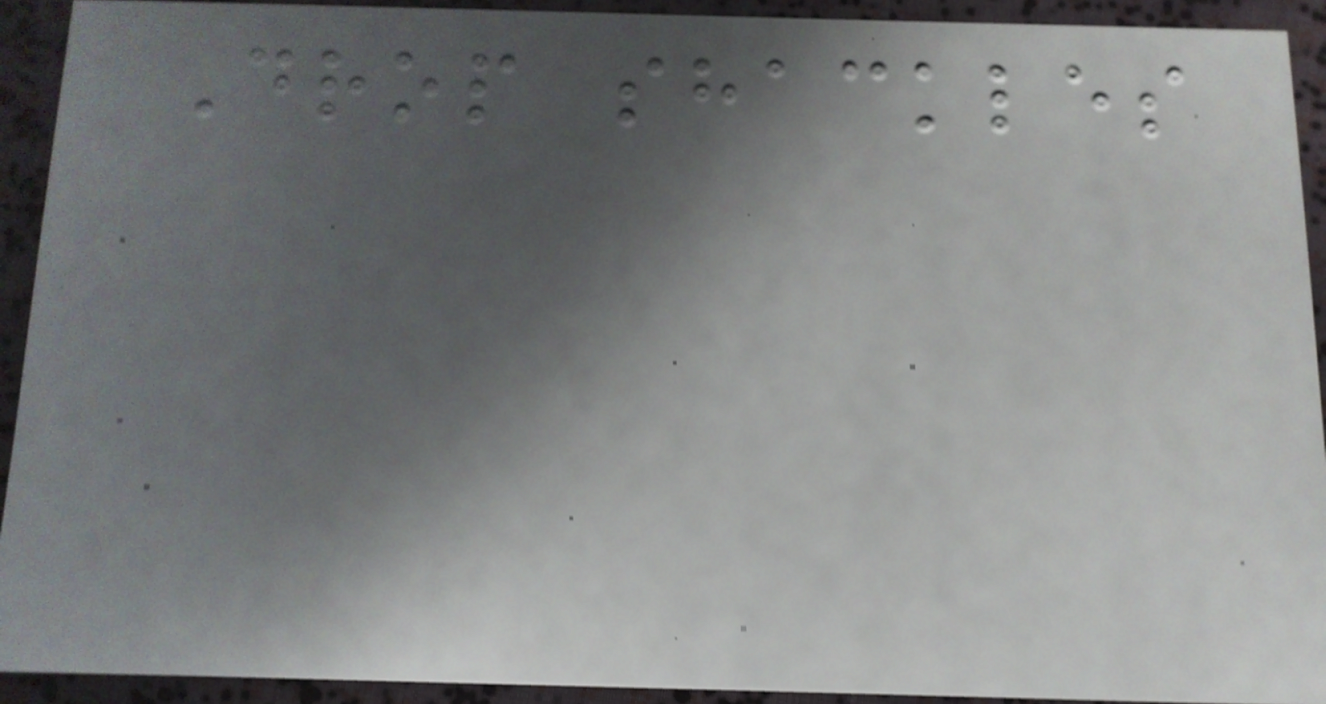Drop shackles
